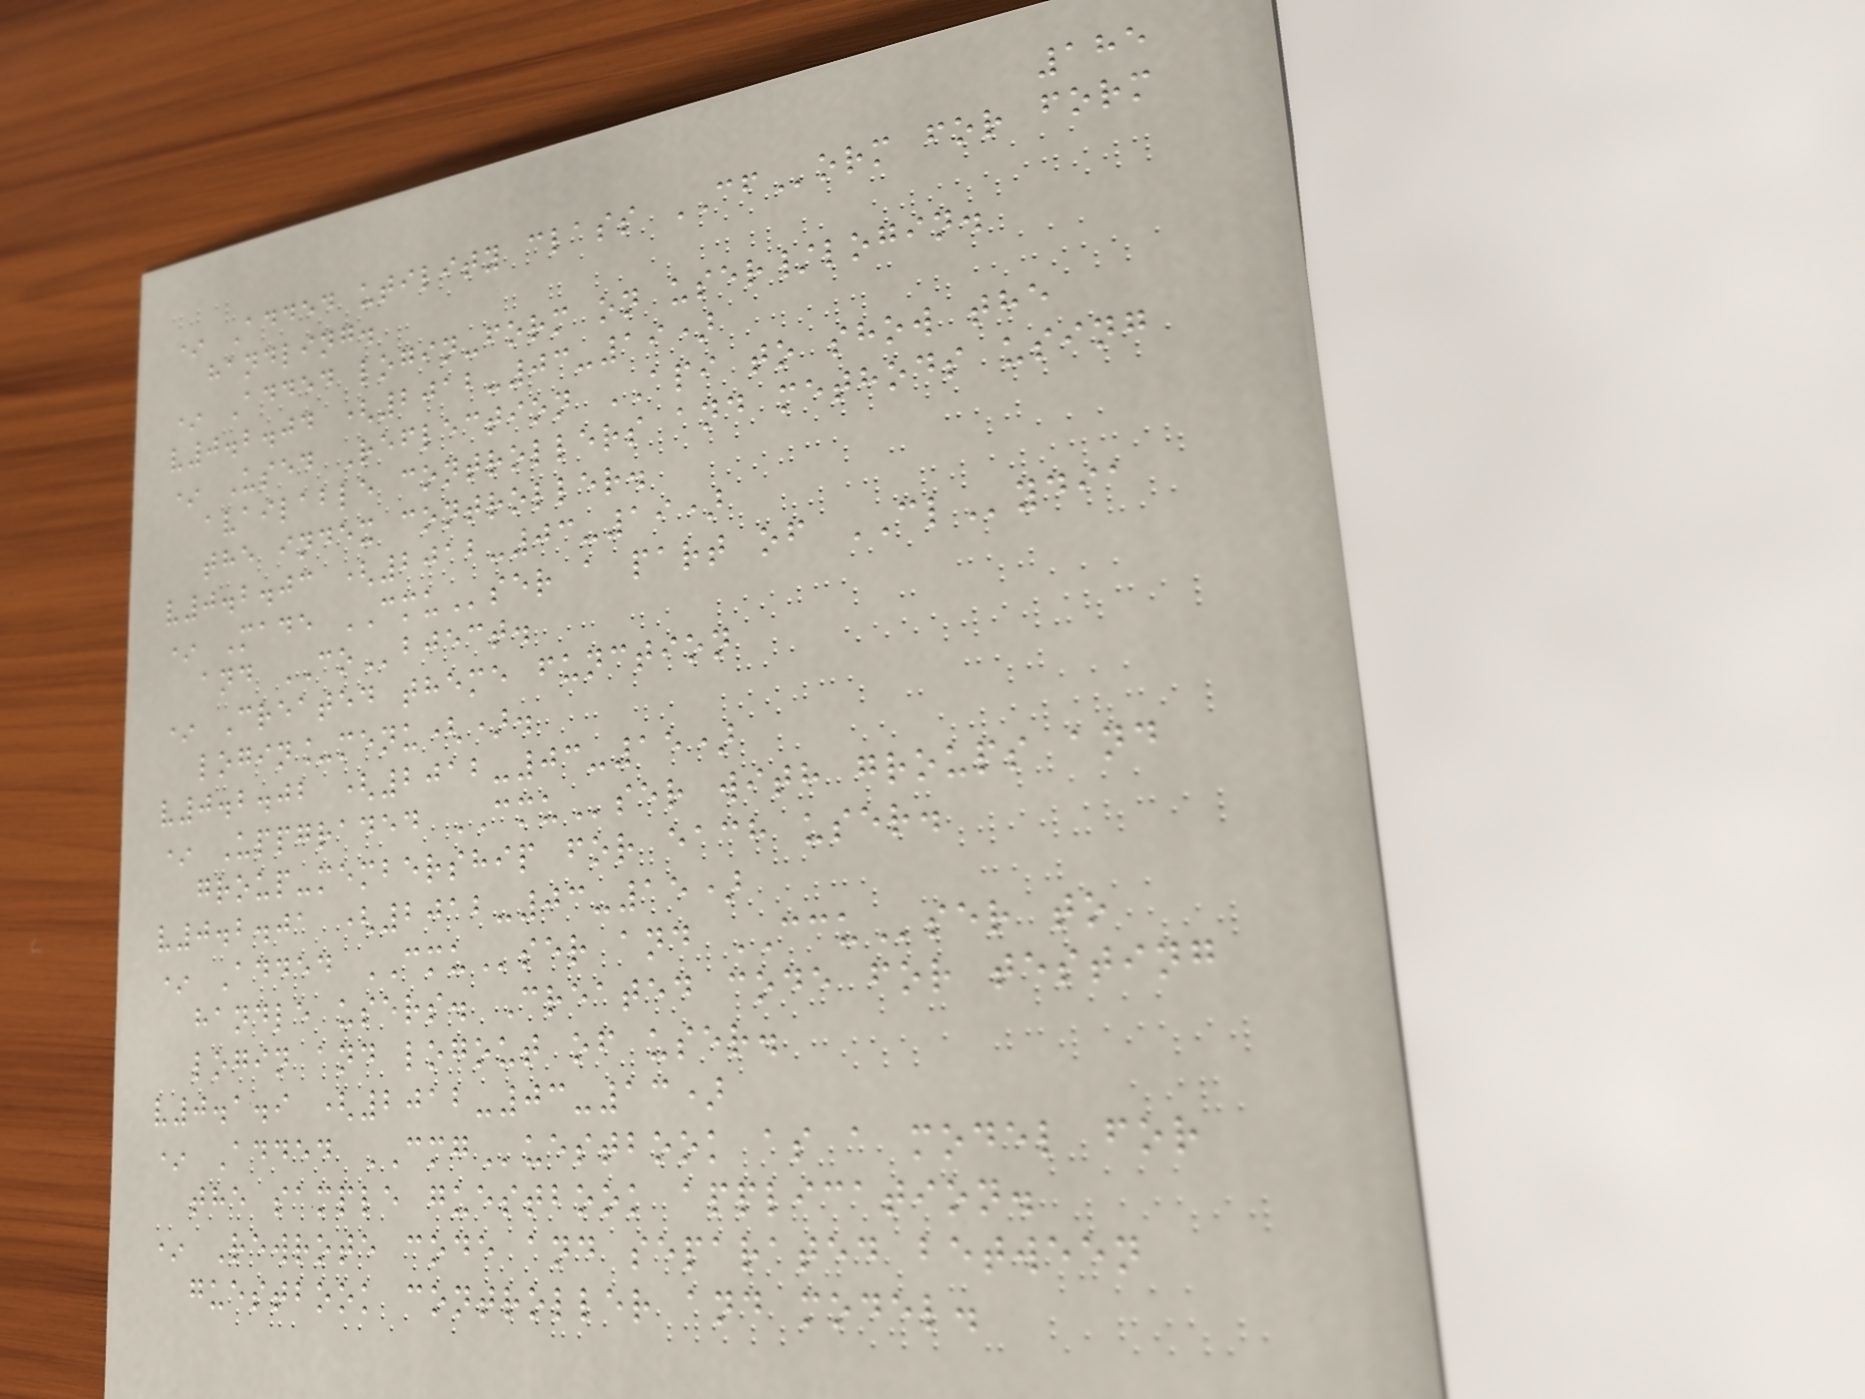185
* Added utility class CForm for form
handling.
* Added login-form on user/login.
v0.2.04 (2012-03-19)
* Used Reflection API to show the
available controllers and methods using
the index controller.
v0.2.03 (2012-03-19)
* Made CMUser a part of CLydia
and CObject.
* Created theme function
login_menu().
v0.2.02 (2012-03-15)
* Uppgraded CMUser with groups and
group-membership for each user.
v0.2.01 (2012-03-15)
* Added CMUser and CCUser to
handle users. Created code for testing
login and logout of user.
v0.1.9 (2012-03-13)
* Added CMGuestbook as a model for
the sample guestbook application.
* Rewrote code and separated between
guestbook controller and model.
